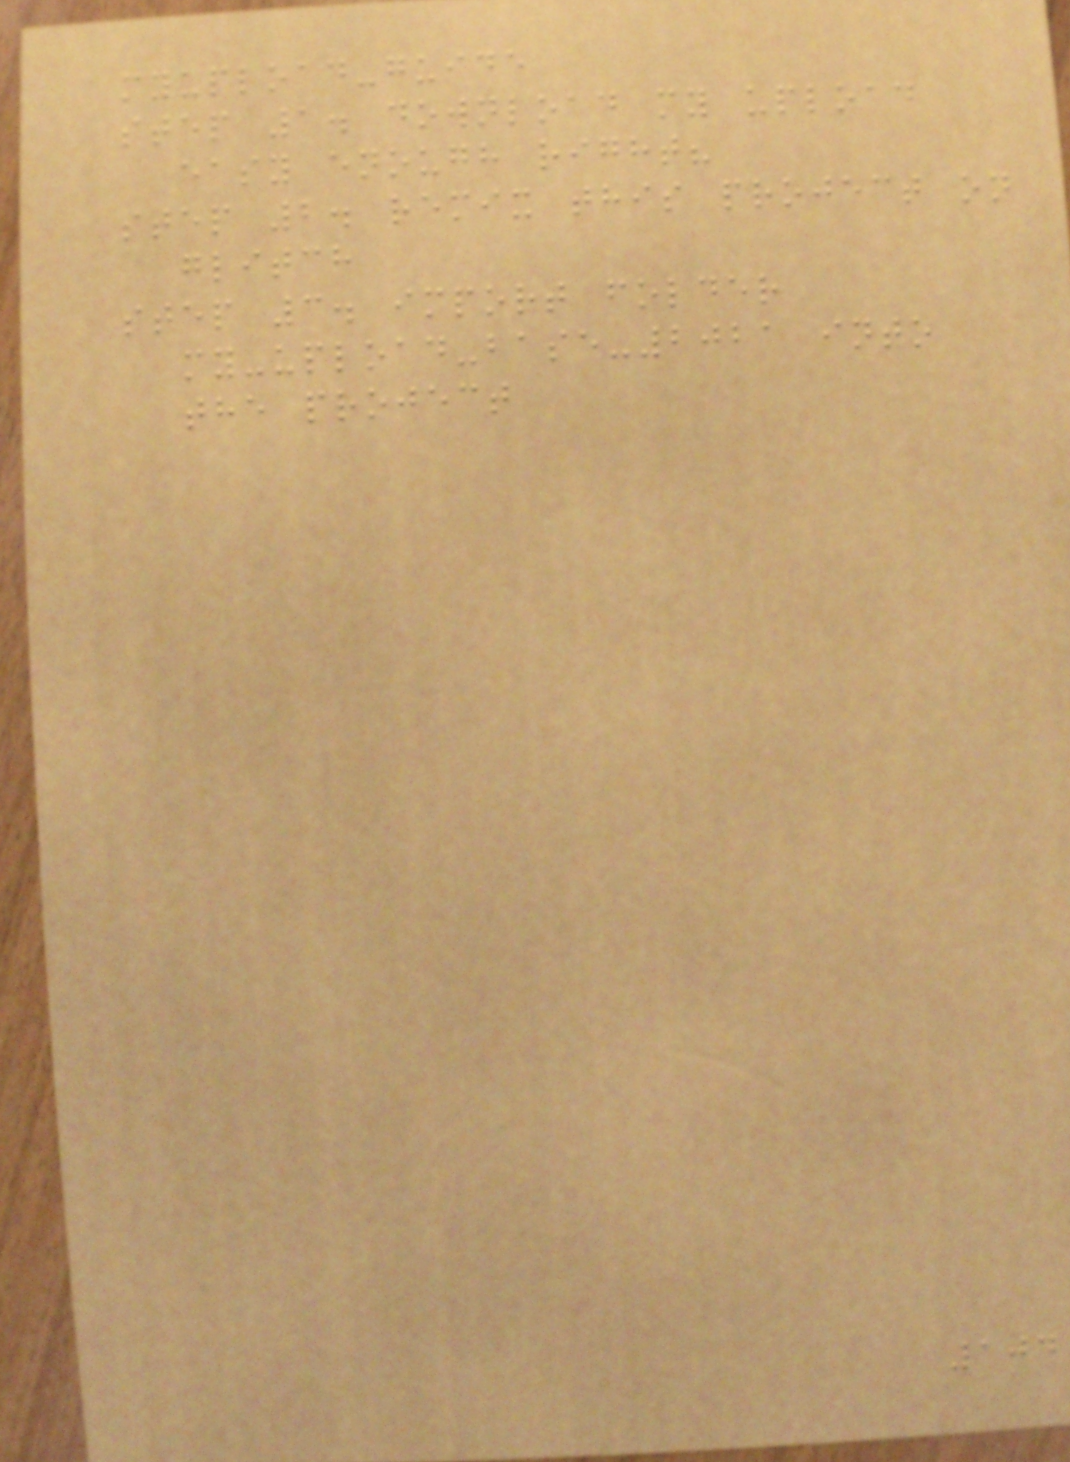myupload-guide
step 1. download my upload
easy enough right?
step 2. remix this project on
glitch
step 3. import folder
my-upload-base-2021 into
the project
104
